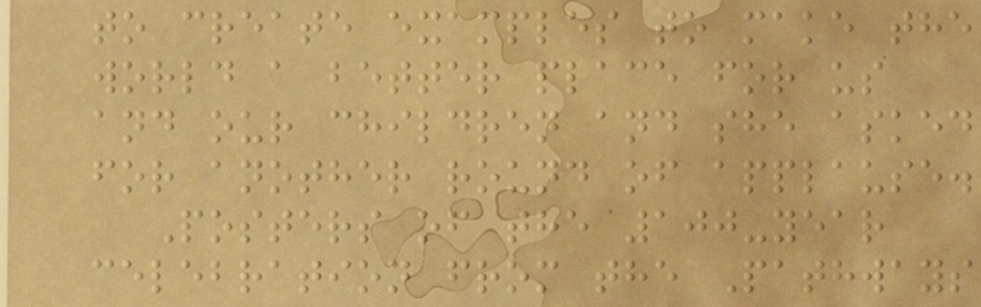to create examples to make the
world a better place for us
and our children and she asked
for another round of applause.
Posters of the 100-year
celebration from the Pathways
